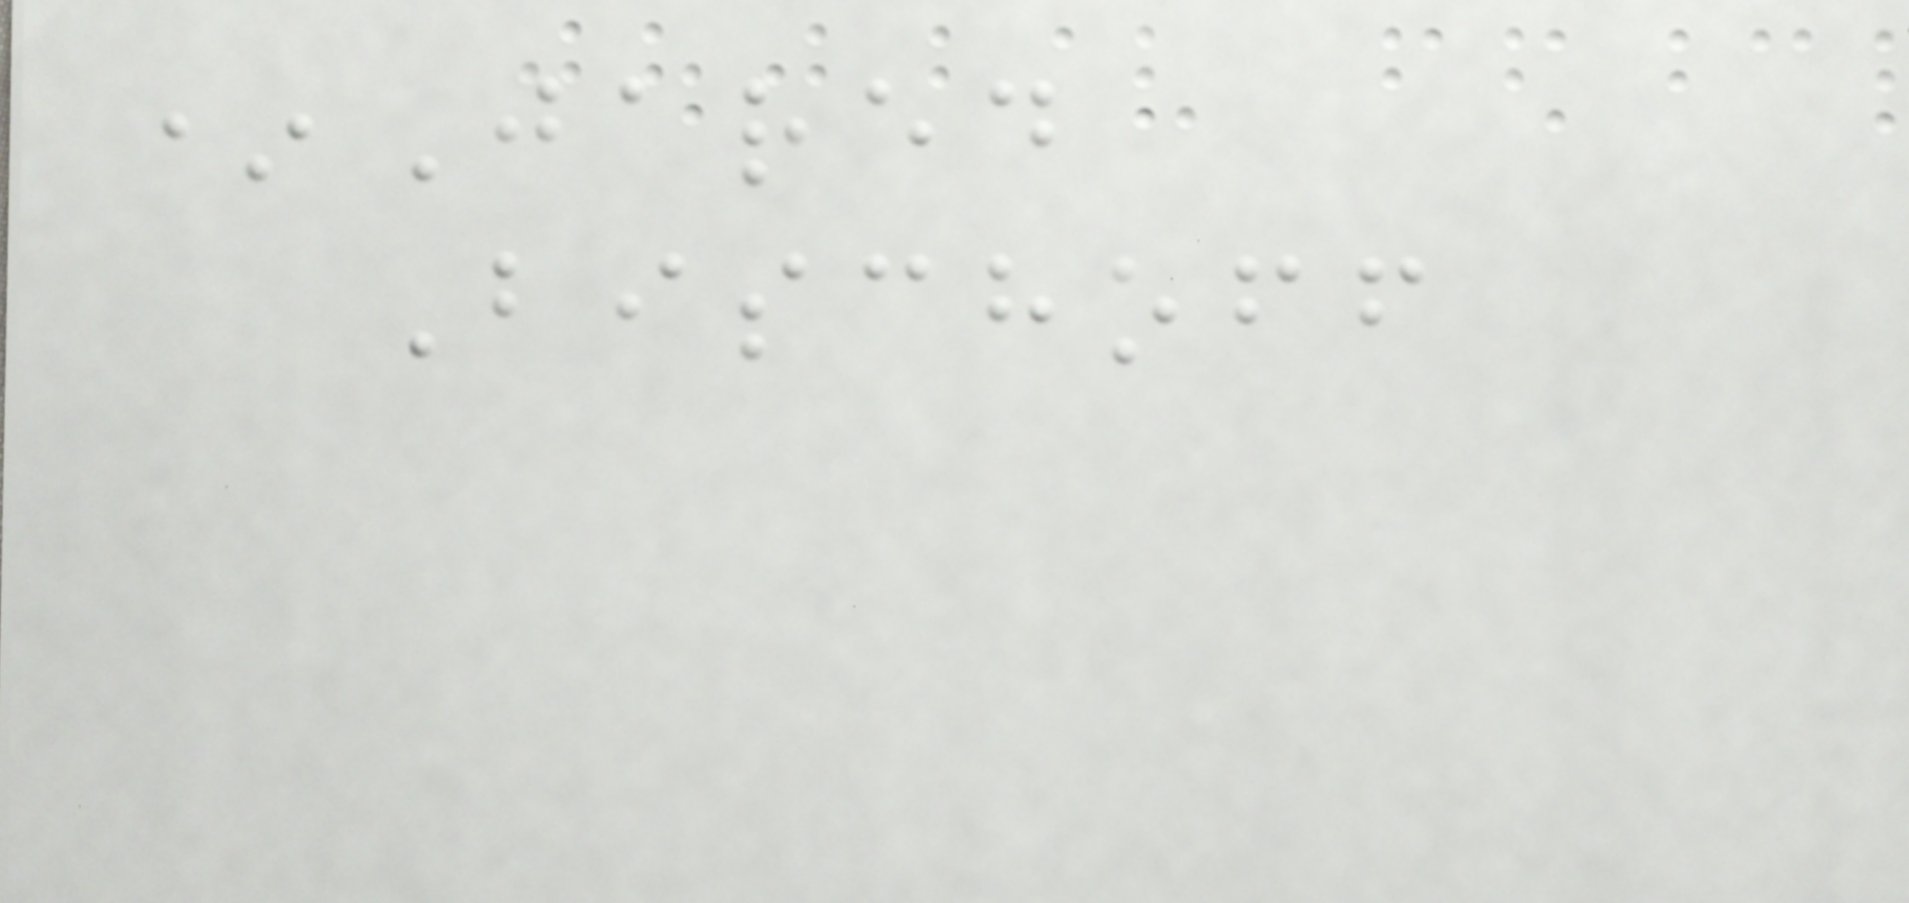*Jared
Bischoff
